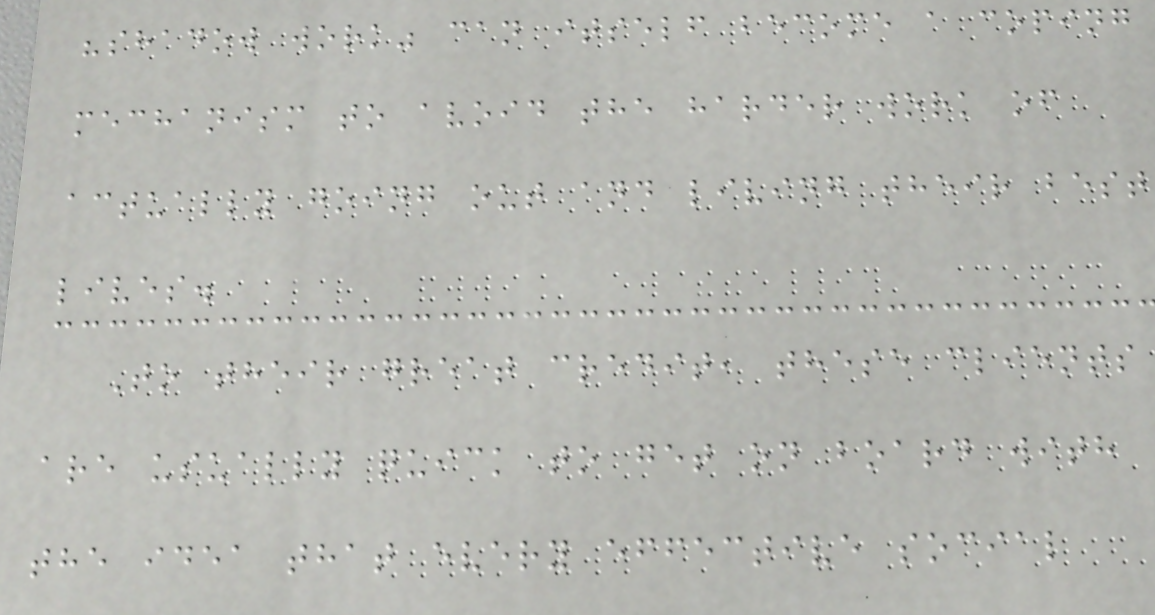"shadow work" can itself become a coping
mechanism to avoid the harder work of
actually going out and living their best
lives.
To their great credit, these clients
are usually quick to get on board with
the idea that every effective social
